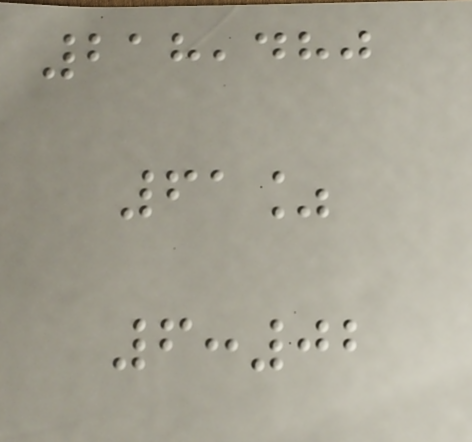218,480
61%
6:02
